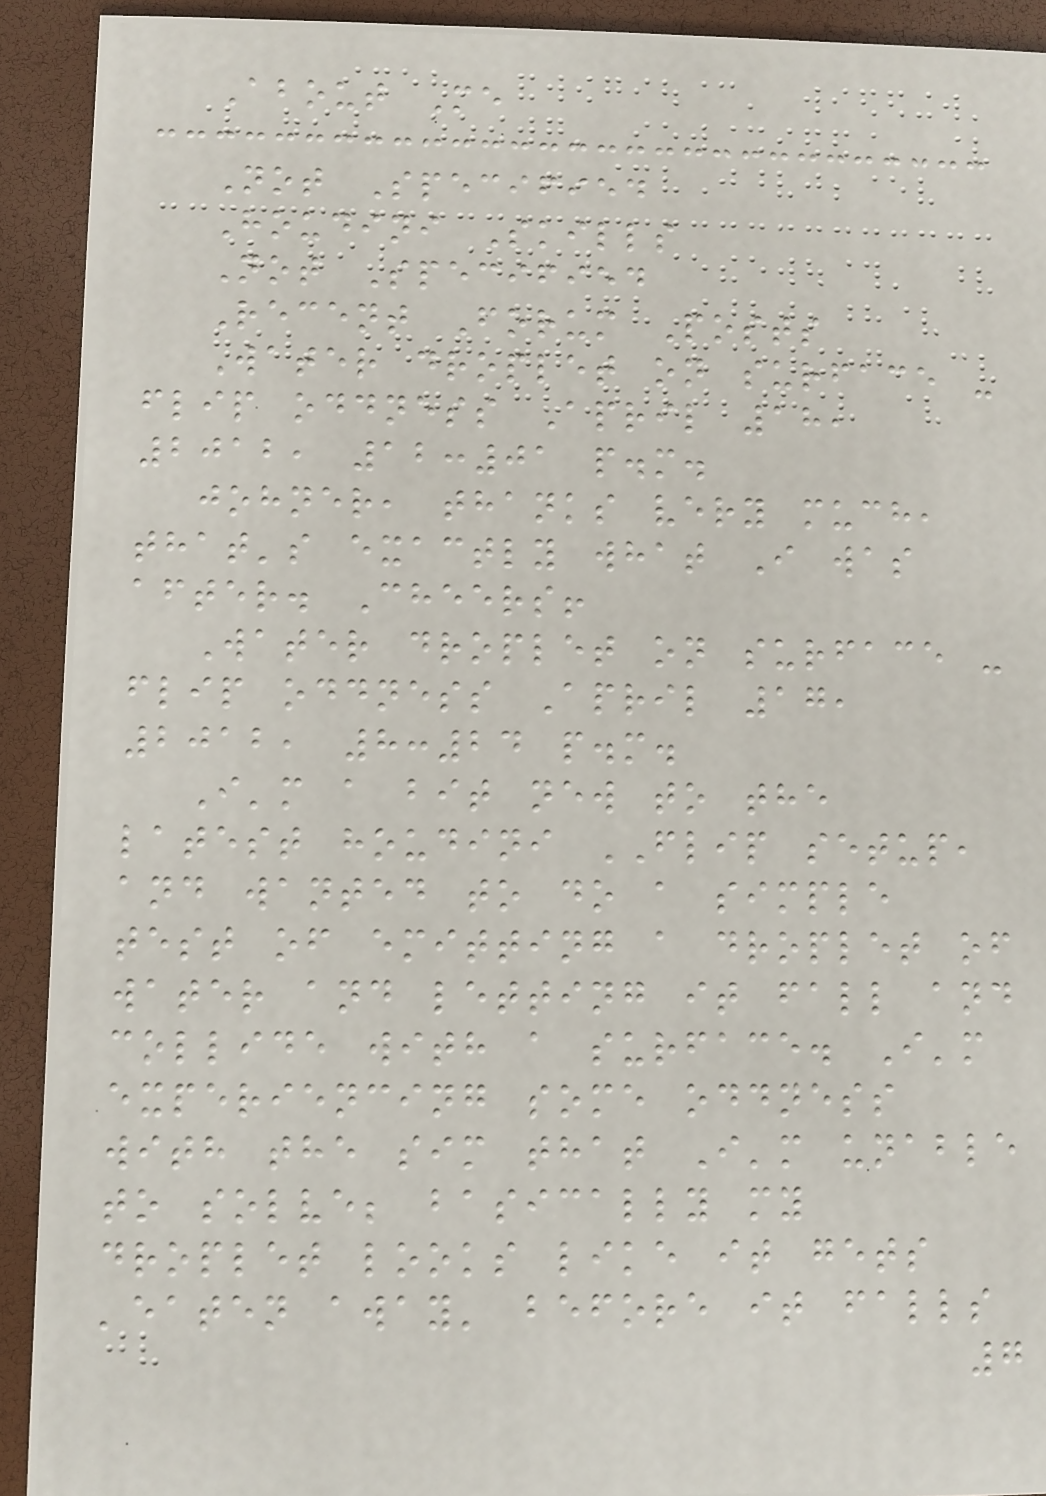About Me
Not Specified
Houdini Skills
Not Specified
Recent Forum Posts
Water droplet on surface -
flip oddness April 18,
2012, 12:01 p.m.
johner, thanks very much,
that's exactly what I was
after. Cheers!
Water droplet on surface -
flip oddness April 17,
2012, 8:24 p.m.
I'm a bit new to the
latest houdini FLIP setup,
and wanted to do a simple
test of emitting a droplet of
water and letting it fall and
collide with a surface. I'm
experiencing some oddness
with the sim that I'm unable
to solve; basically my
droplet looks like it gets
'eaten away' before it falls
7
